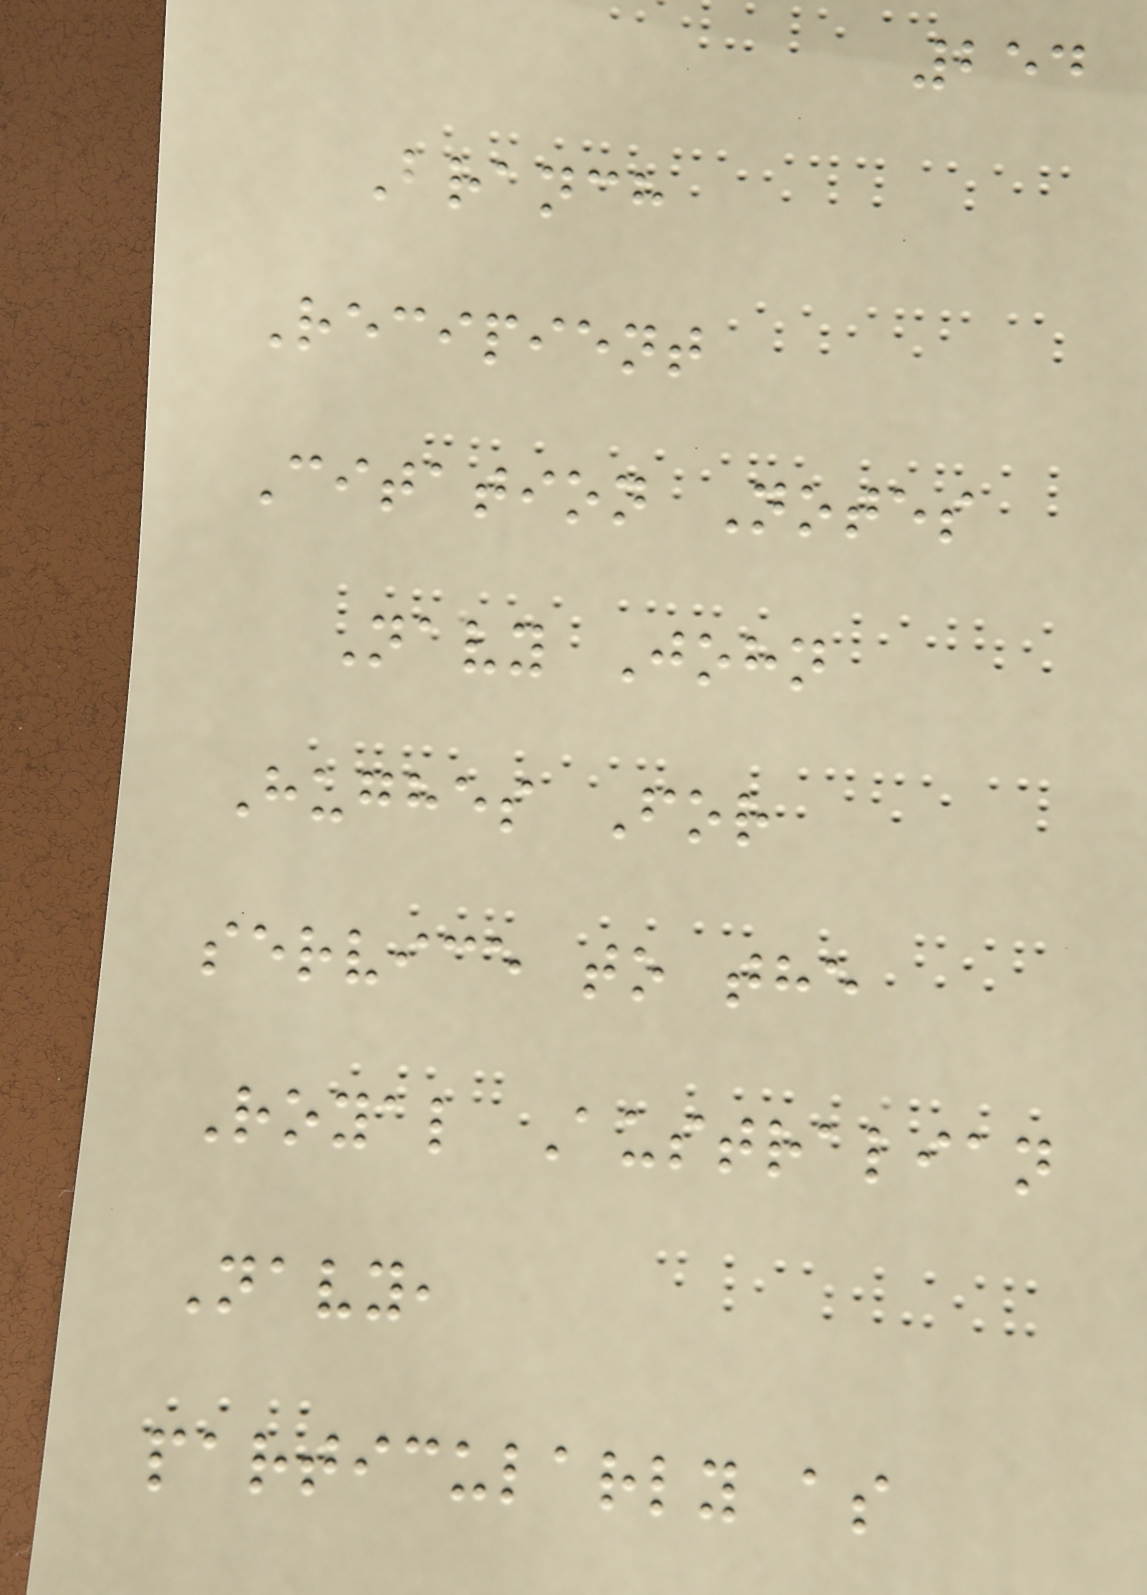254
Branch
Recipient
Citation Notes
Navy John
Hughes For
service to the
Royal Australian
Navy,
particularly as
